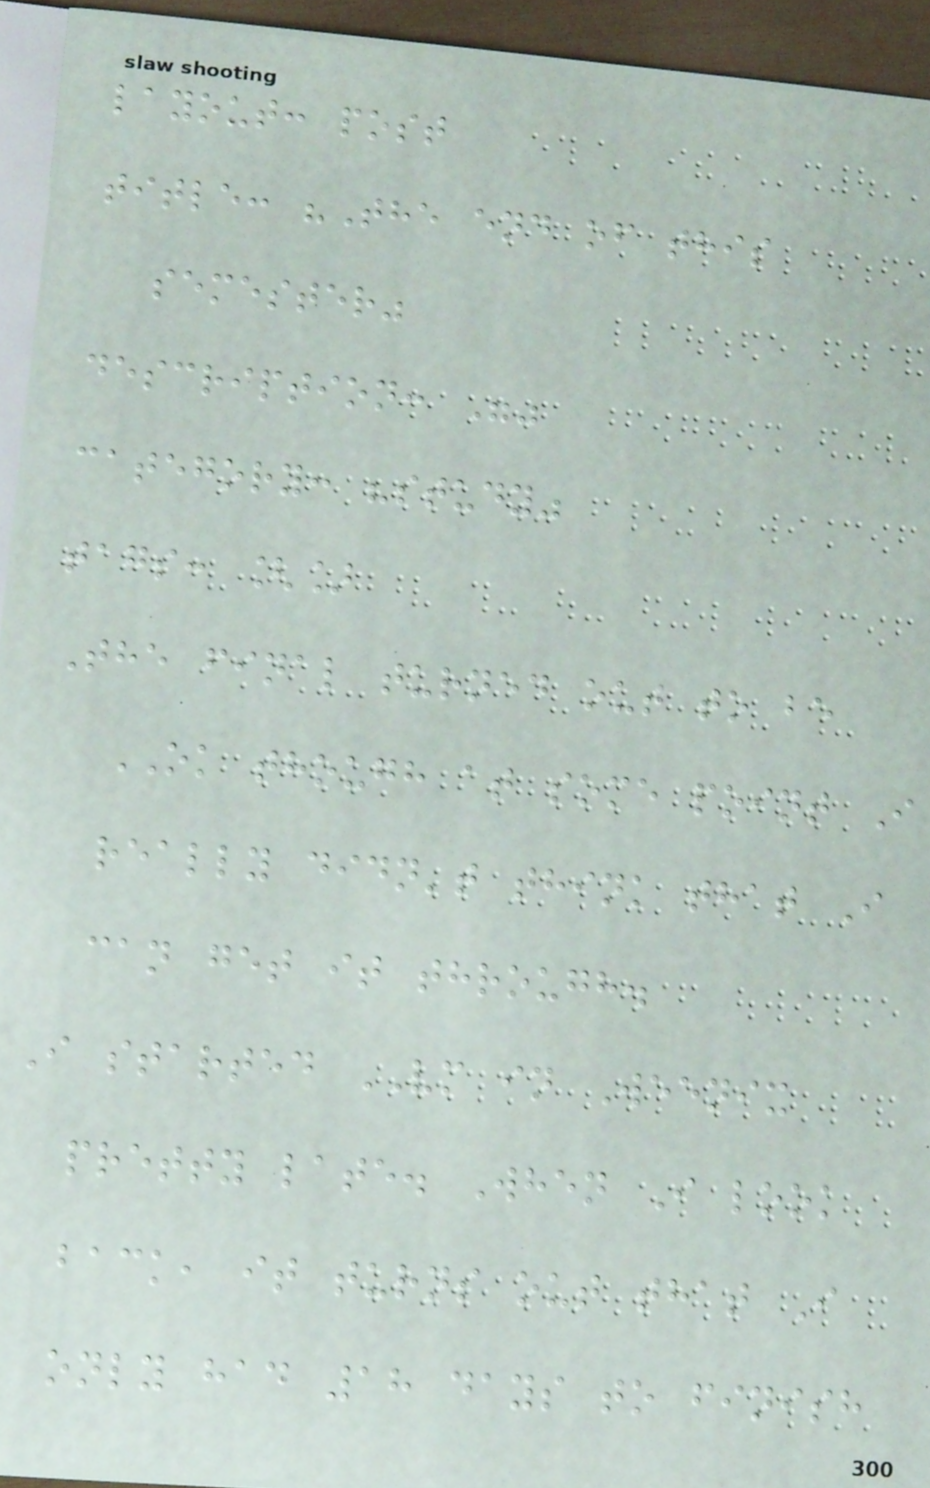layout: post
title: "The end of this
semester"
description: ""
category: "study"
tags: []
The final turned out to be
OK though at some point I
really didn't think that I
can get it through.
I started VM in Weenix
pretty late. When I look
back, it turns out that I
only had 18 days to finish
